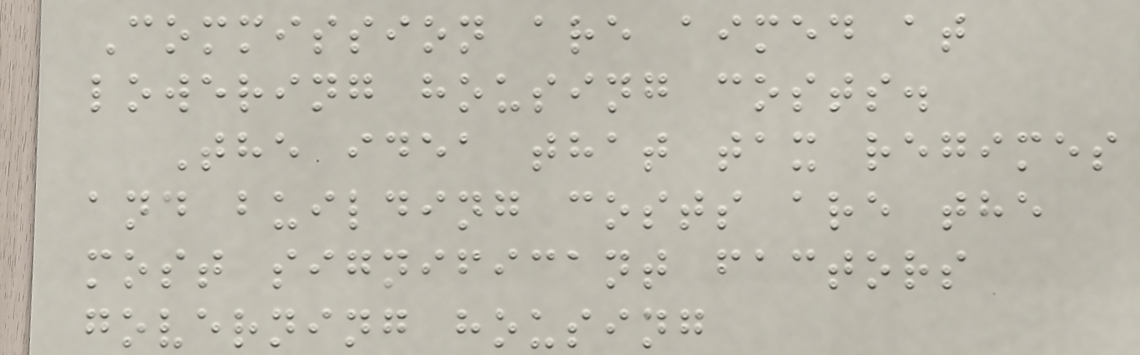Commission are aimed at
lowering housing costs.
The idea that tax regimes
and building costs are the
most significant factors
governing housing
